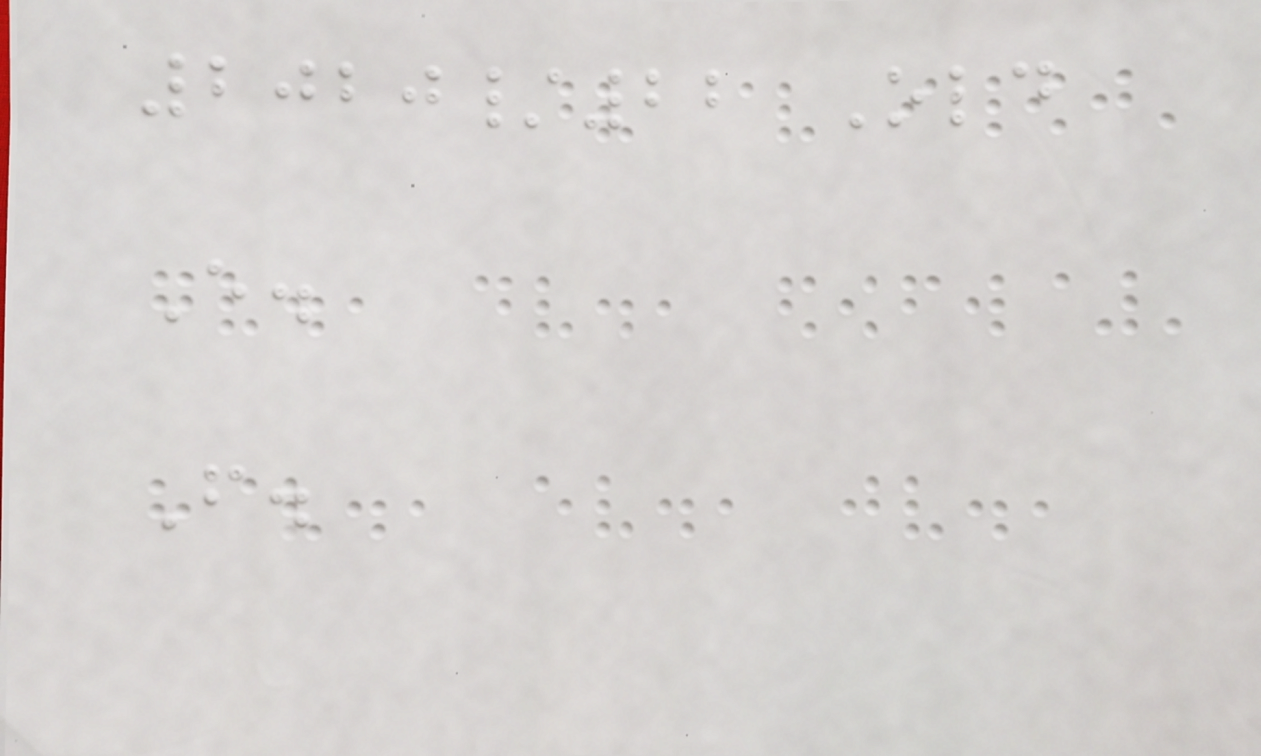2020/22 Old
E.
F.
